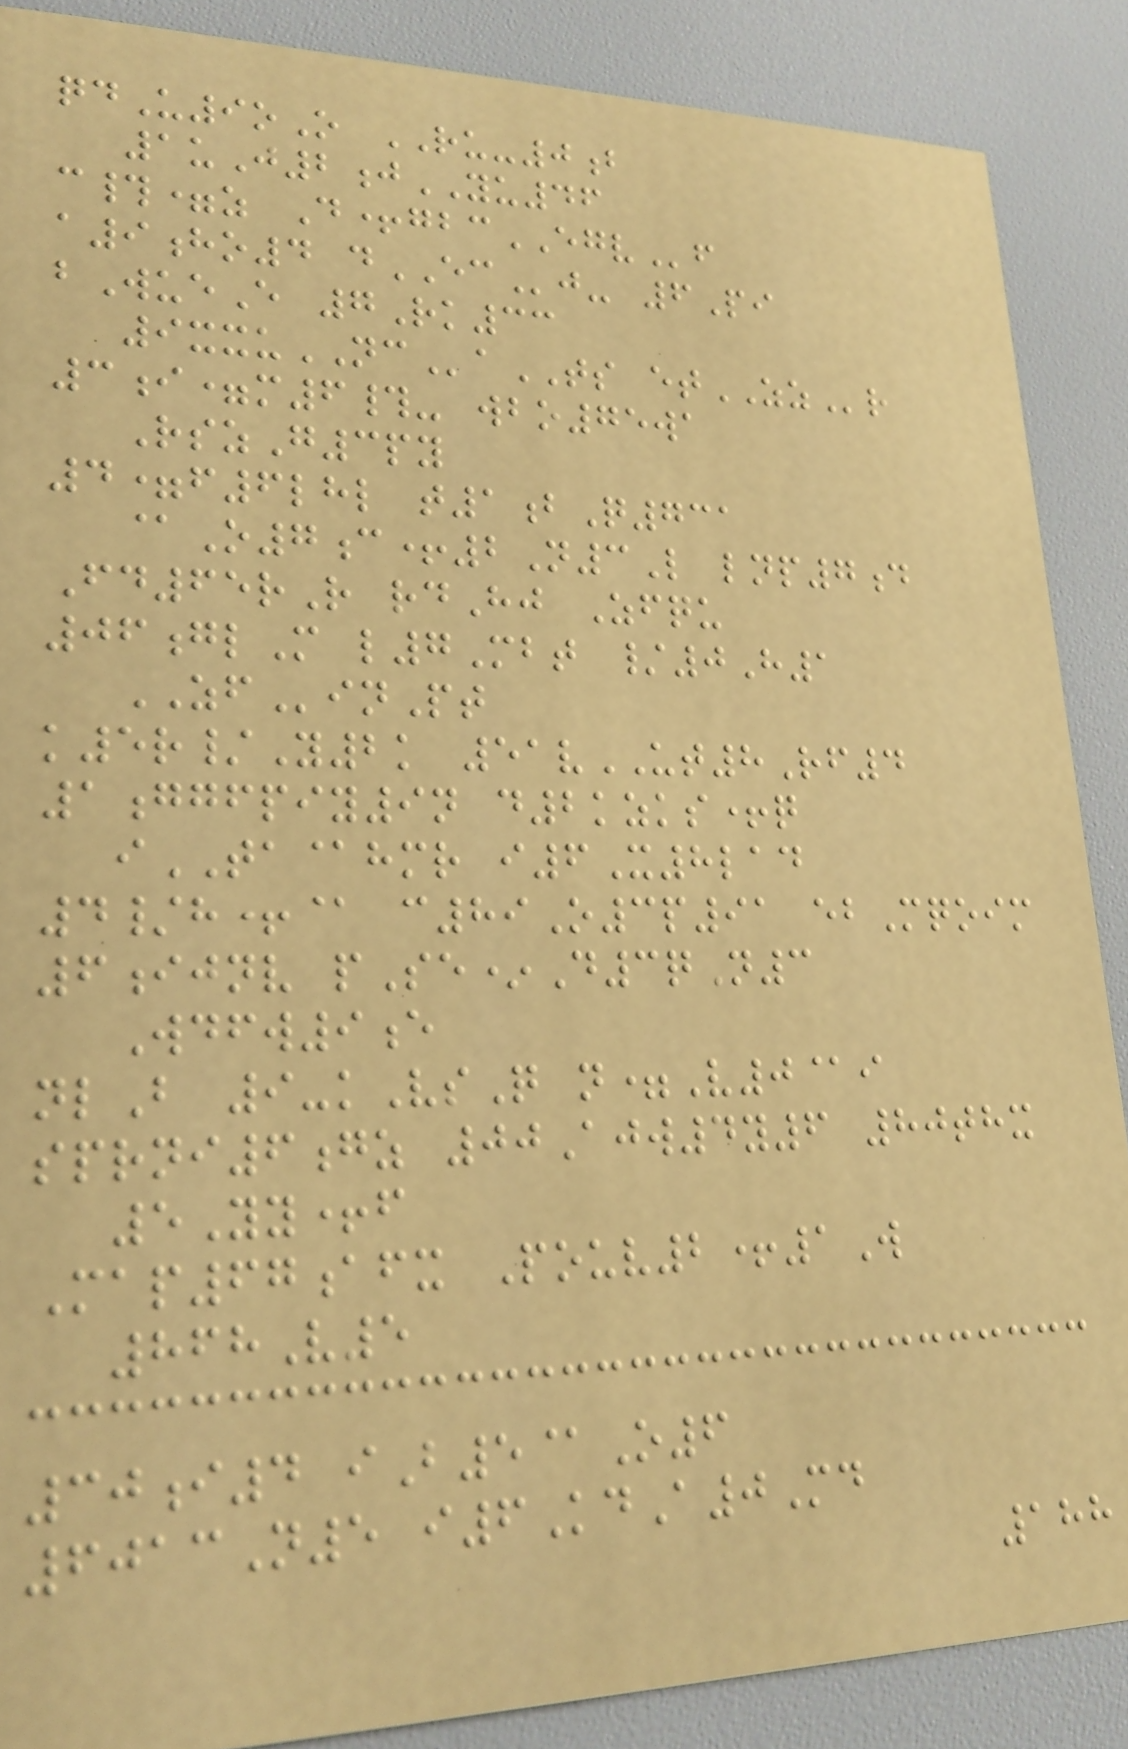qdU9oO RU-0b
1uJ2jYU46
c#=z D+gbcEGVf
a9ho4 dECj- 6Pi
bWueE 7Rk33
9xxuNCaTS etZZr
3i=m6#- wbo75wa
RszG3py
4=f6lhl t1bQ731
@O7c+2N3L lnp7d
Fd65rR rdHj Zfqu
06glM l7Mbt /0H1
ZFinPt
k5r/Y2k 51vUT8Rf4
1ggfpiy9n d2kzks+q
iTA@hmr i6X8lad
4/h+@ c89O3p91 ebMqoim
6ijnv pSe*D3qN3
Wdfw9e
nlB 9-kVsQ n=V0@i
sprni6gz 00Ajw4y6 80thx
5Yy+f
Map67afx Pouv2+1W
868V5
30i4 iB5@O6
6013N5 i6KdA0Md
188
